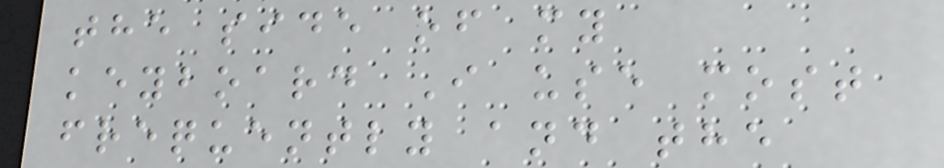the side of my
keyboard I use most
frequently and the
